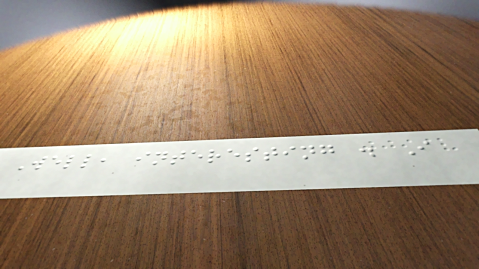Well, interesting . I
